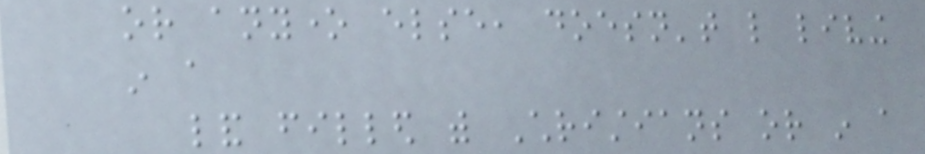or anyone else, doesn't like living
in a
land filled with Christians or in a
